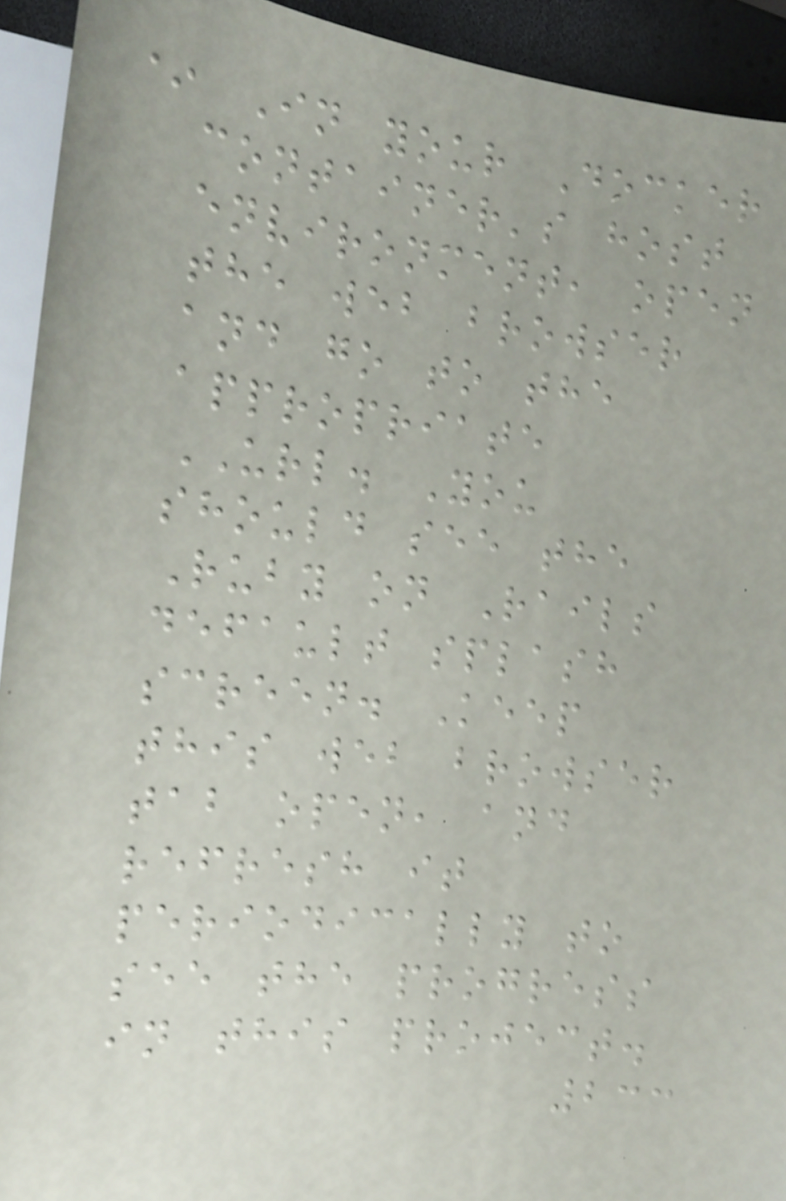* In your Docker
container's host
environment, open
the web browser
and go to the
appropriate
URL. You
should see the
Ruby on Rails
default splash
screen. Keep
this web browser
tab open, and
refresh it
periodically to
see the progress
in this project.
233
